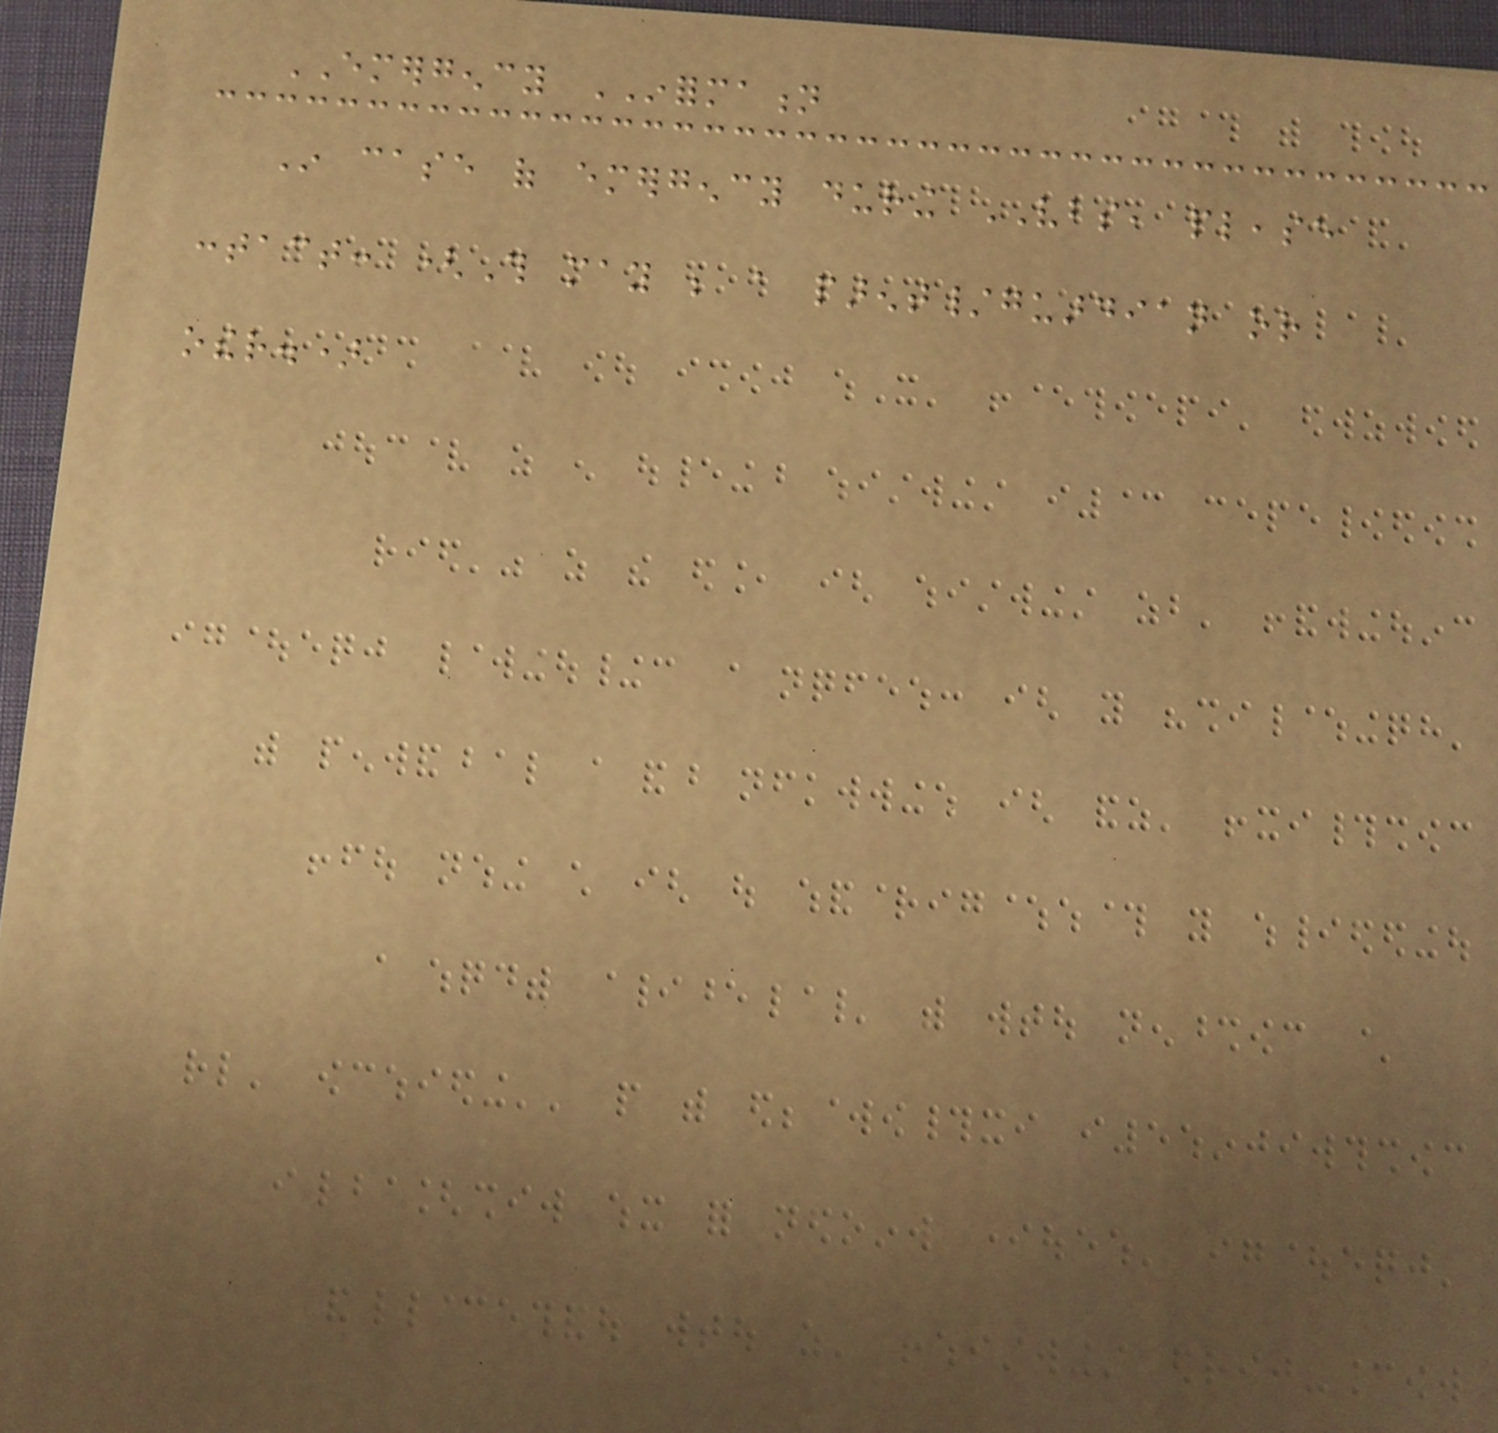EMERGENCY INFORMATION
In case of emergency during VBS, please
contact: (This may be a parent/guardian or
other.)
